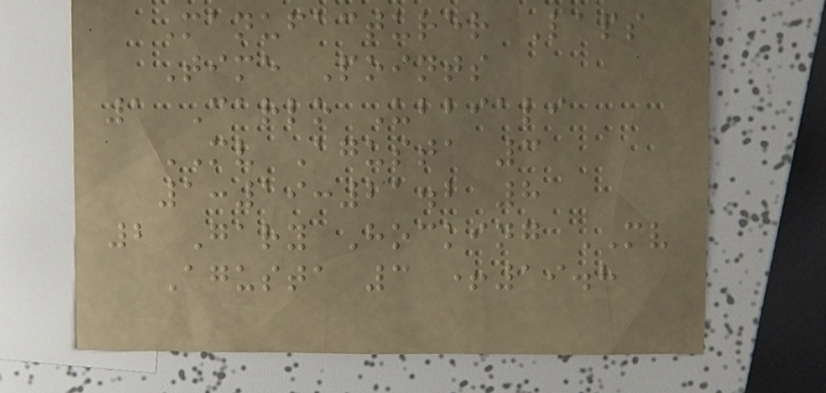Manufacturer Laps
Time Points
1 Carlo Ubbiali
MV Agusta 3
1:19:21.2 8
2 Gary Hocking MV
Agusta 3 +19.8
